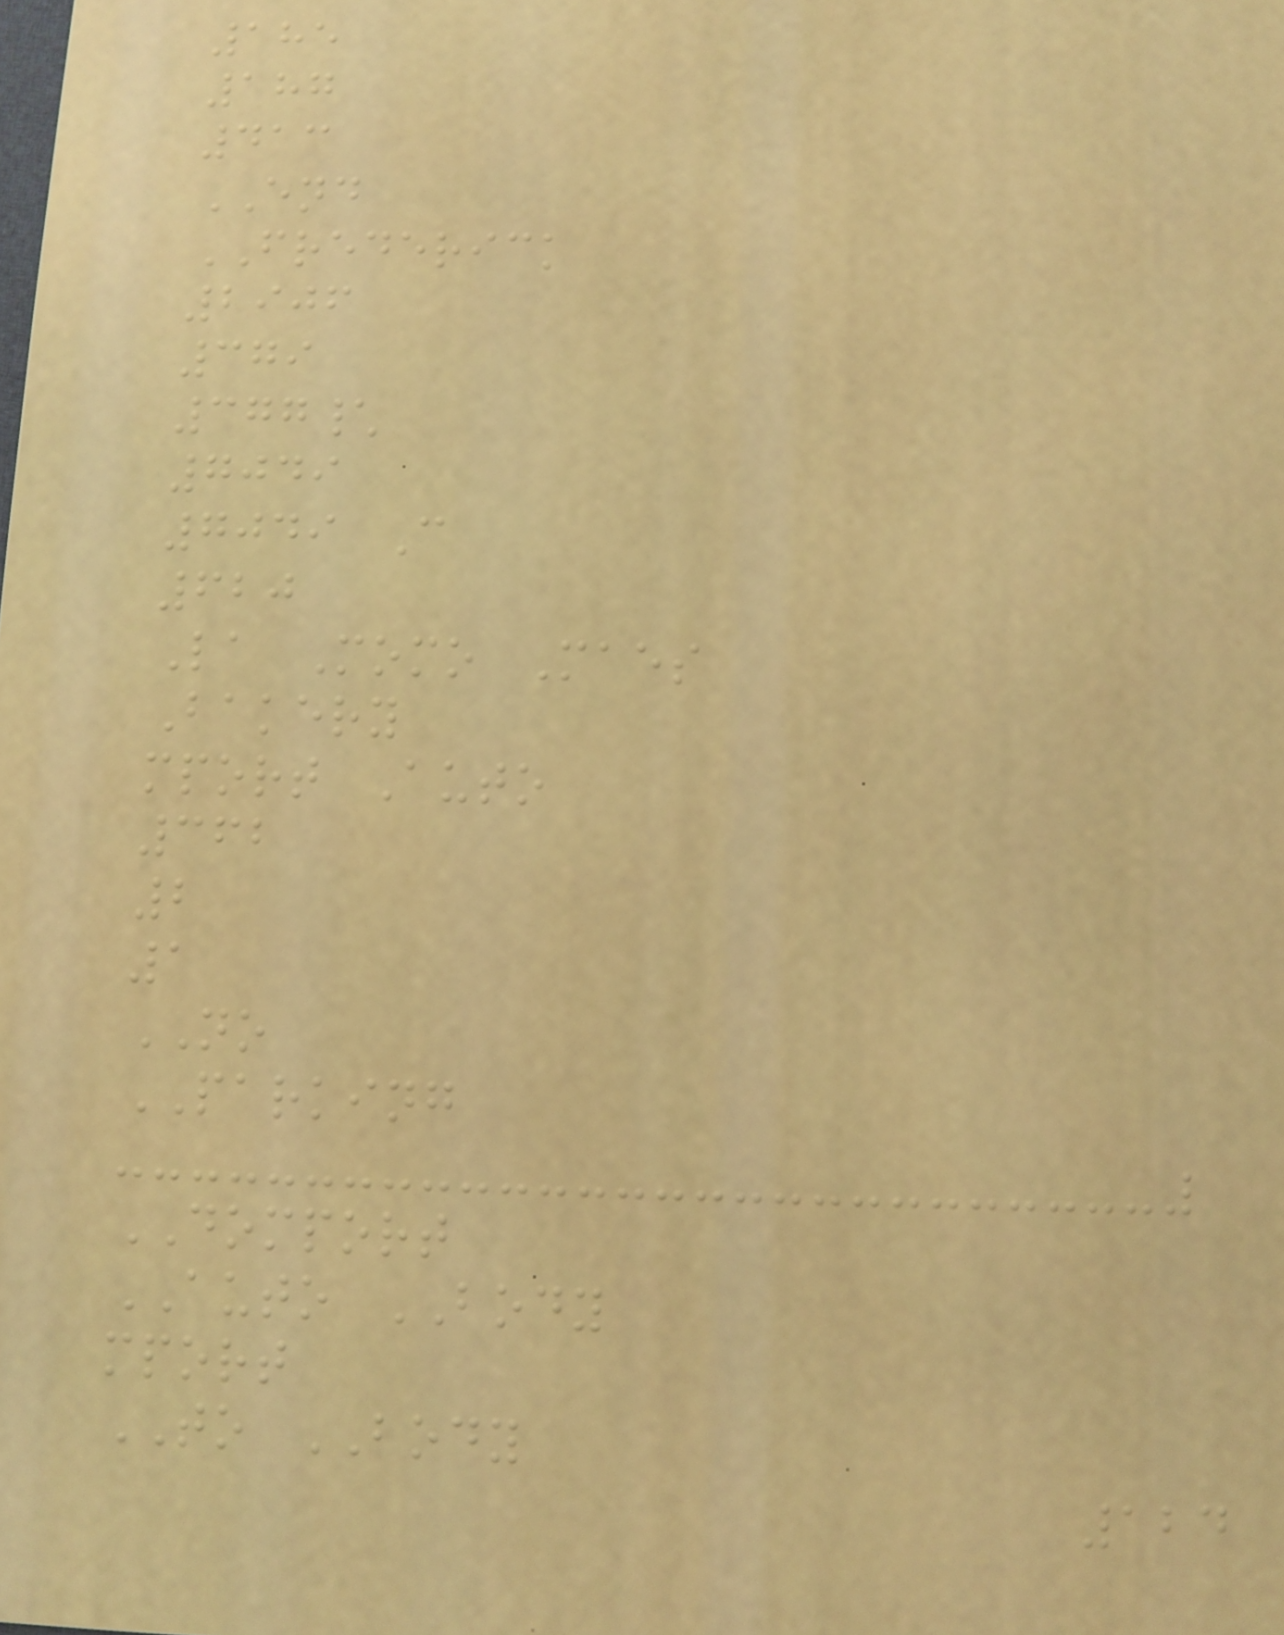185
187
413
END
FREDERICK
2906
379
377\
7049
7049 C
620
La Momo Maes
Bakery
mport Auto
362
2
1
NO
PARKING
DOMPORT
AUTO BODY
mport
TO BODY
124
